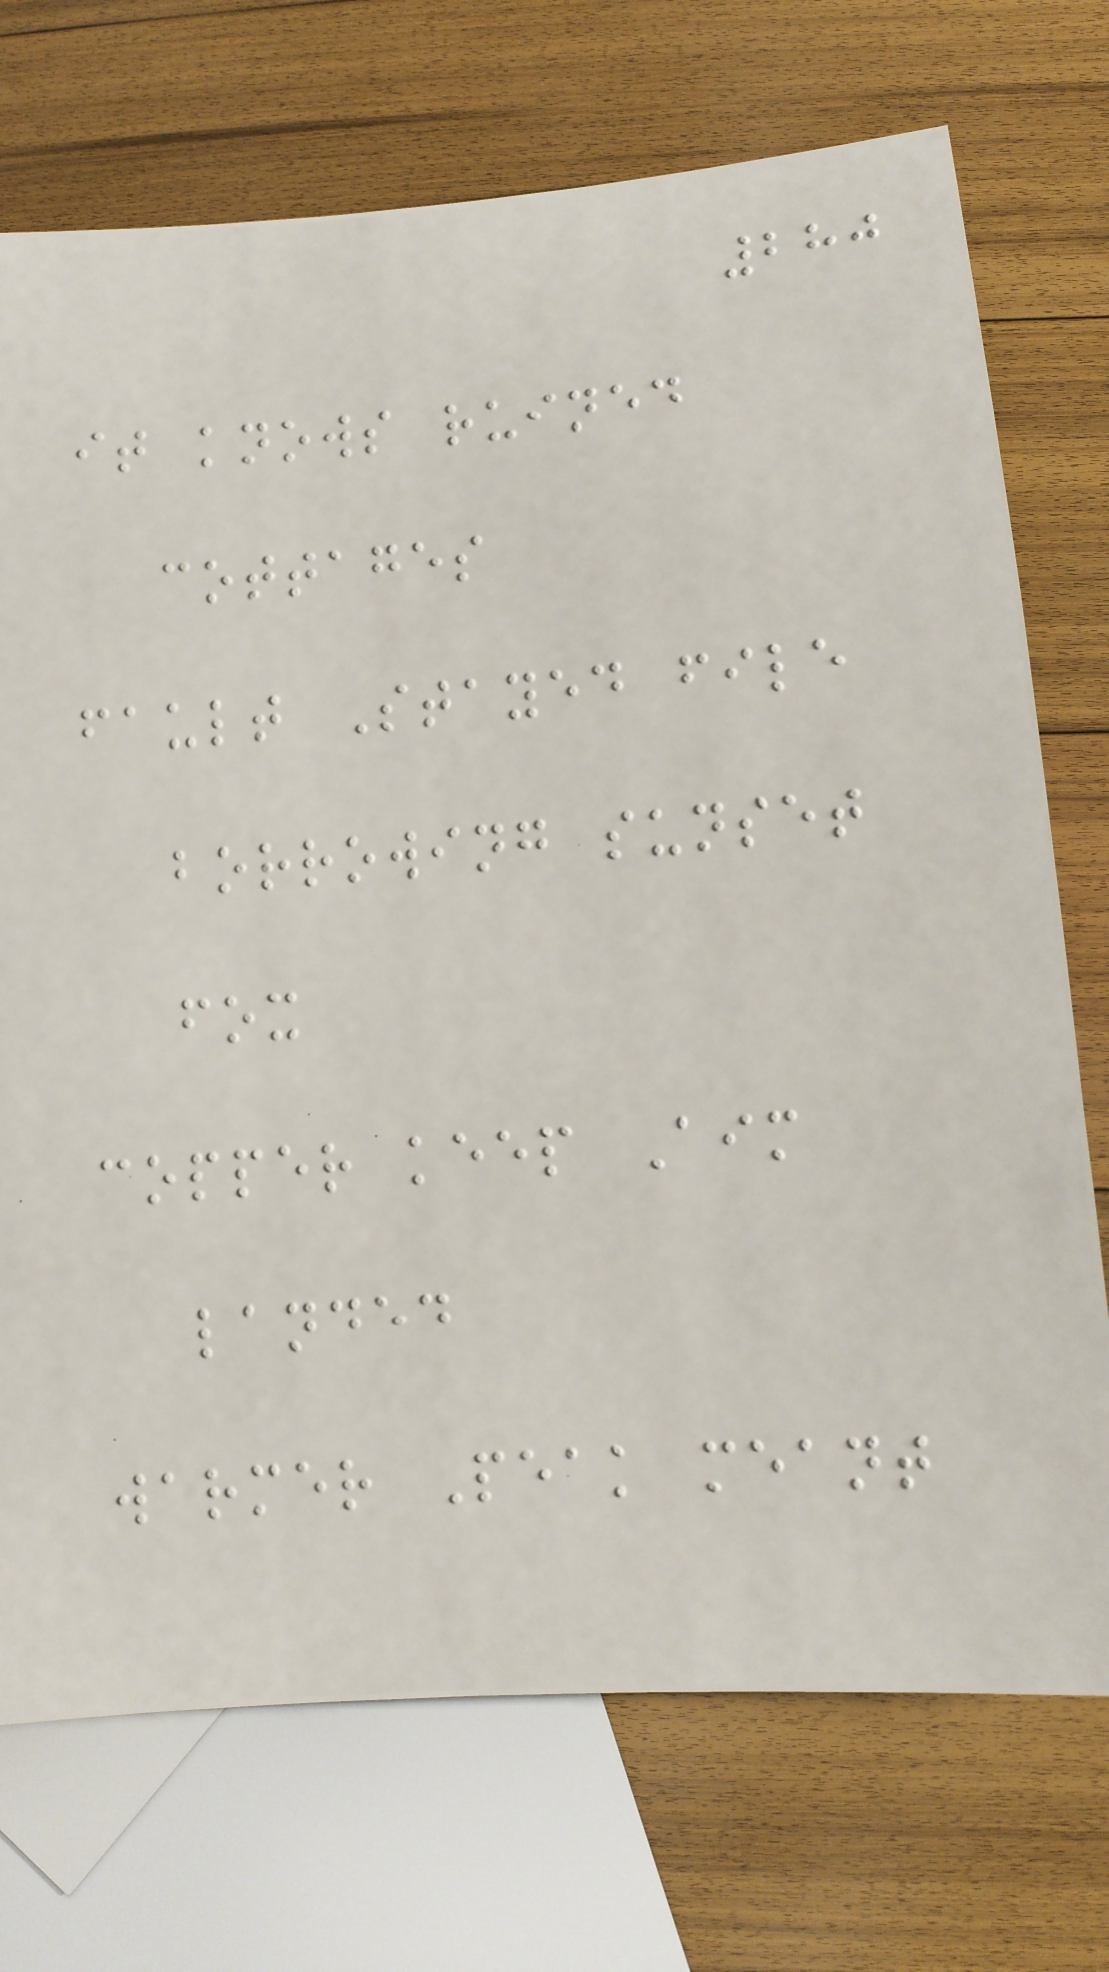280
it knows ruined
cottages
fault Stayed file
borrowing sunset
fox
copper keep Aim
landed
warmer Peak meant
